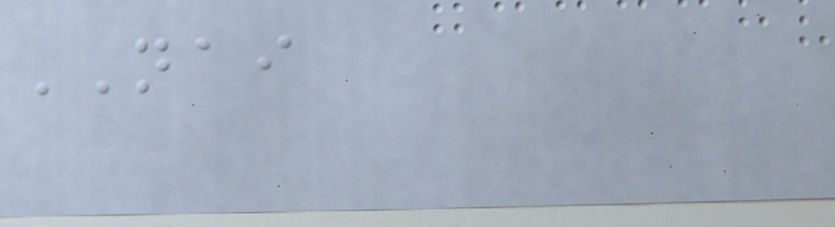NAI
